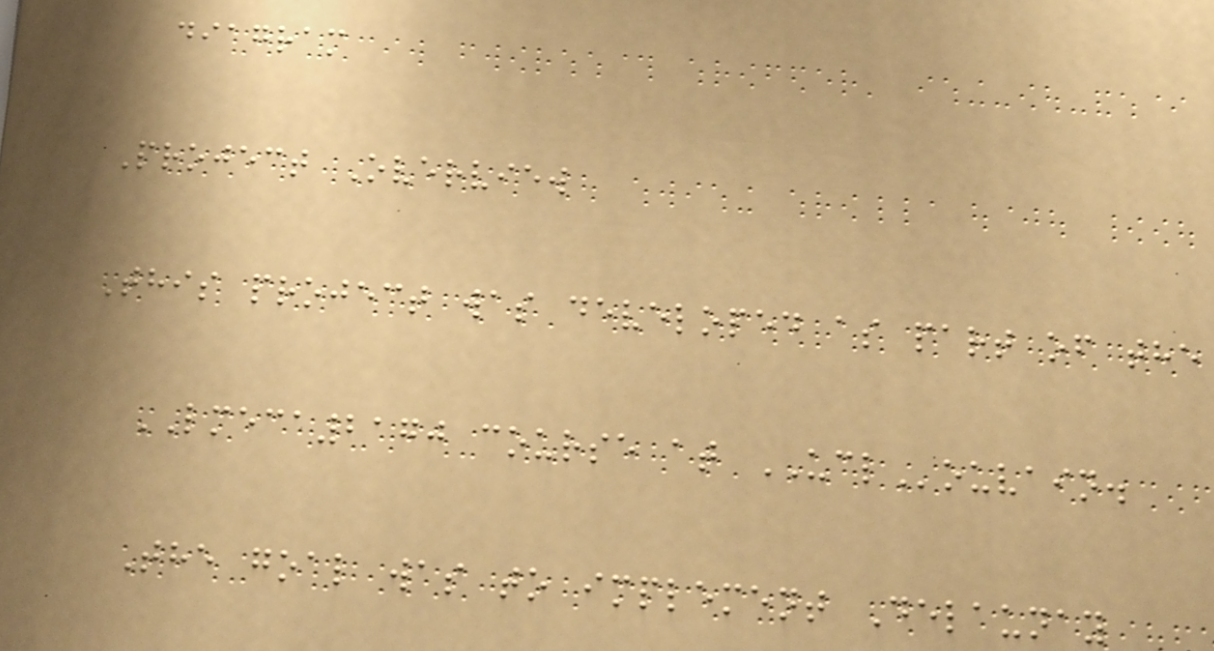diagram
Project Overview
This project was developed as part of the
LMECA2170 course at UCLouvain.
The goal was to implement Delaunay
